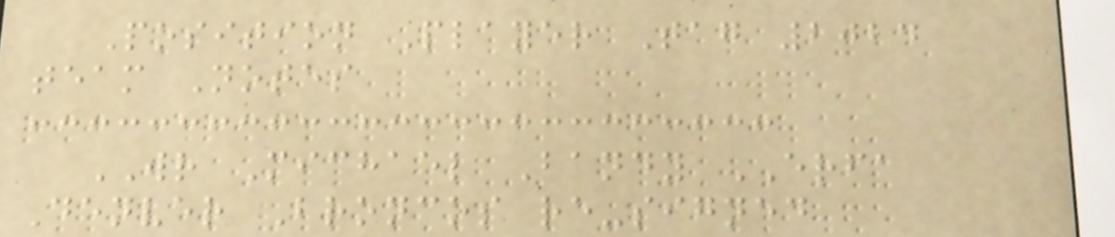Position Player Tag 2024
team Notes
WR Michael Bandy ERFA
Denver Broncos re-signed
